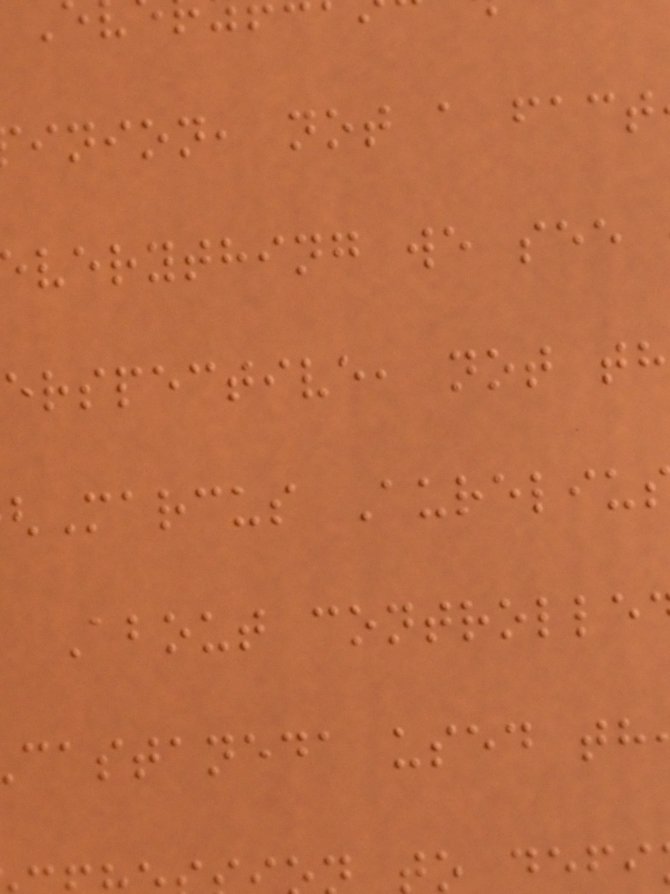inion, not a fact
verything we see
erspective, not th
Marcus Aureliu
About controlle
castaneda used th
